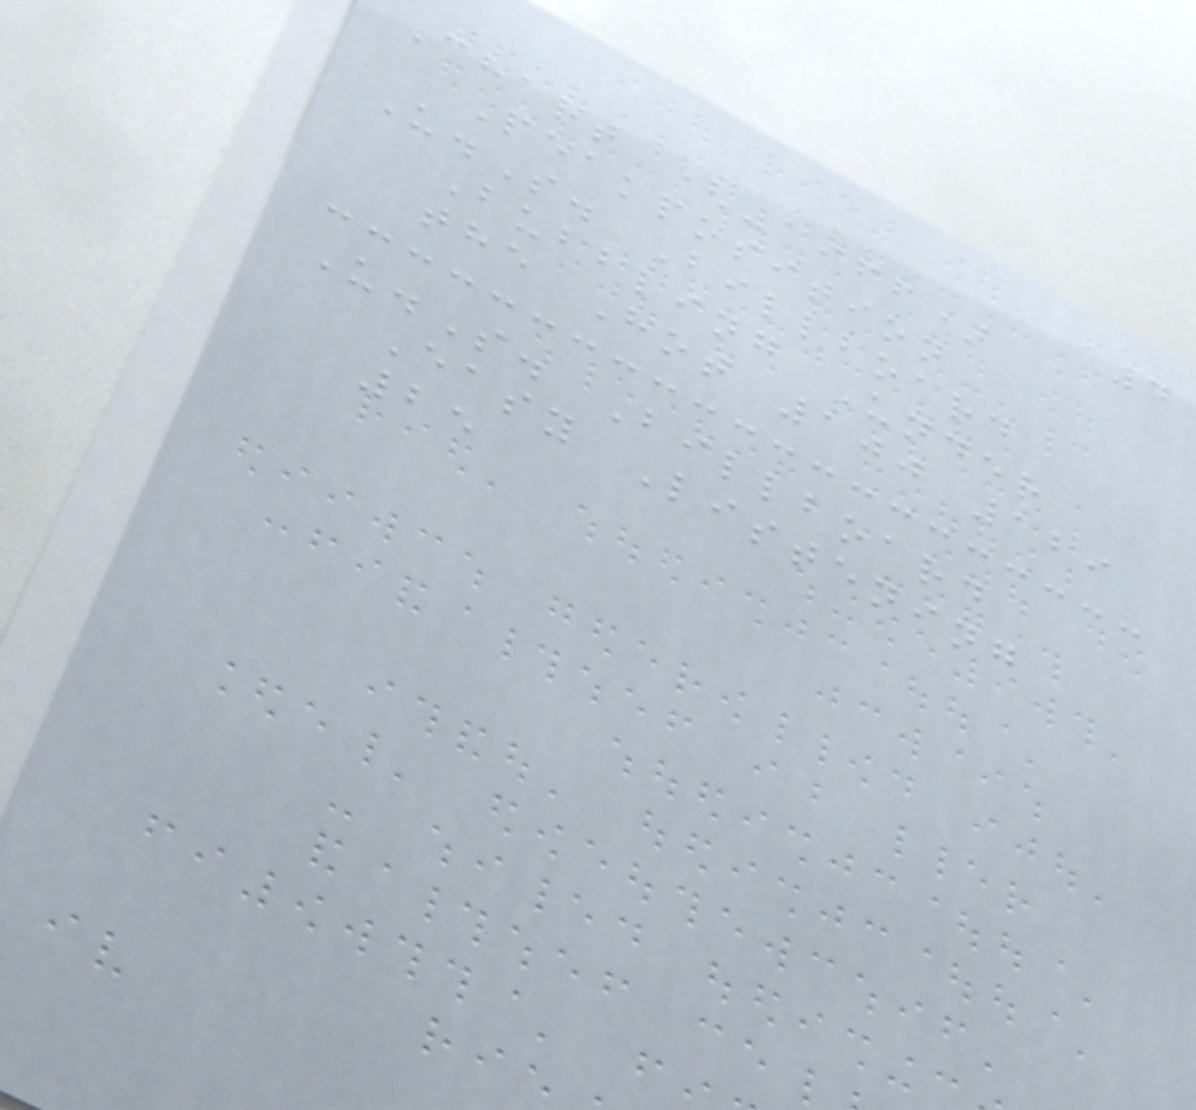4
Chart (1966)
Peakposition
U.S. Billboard
Bubbling Under
the Hot 100 129
U.S. Billboard
Easy Listening
25
